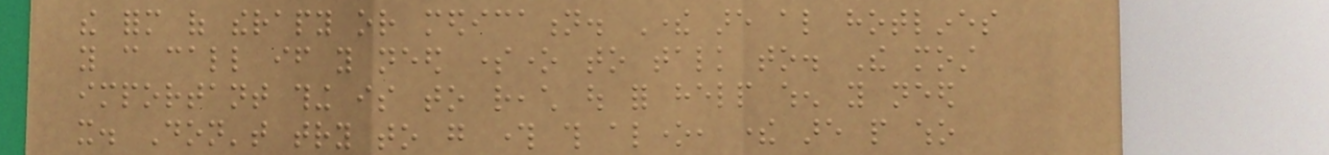the form of therapy or medication. There are also hotlines
you can call if you need someone to talk to. The most
important thing is to reach out for help when you need
it. Don't try to go through this alone, there are people who
